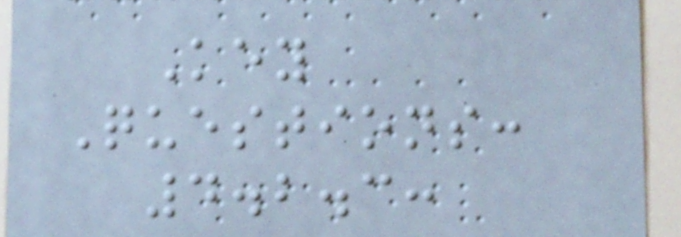Key
Questions:
4.2.3:
